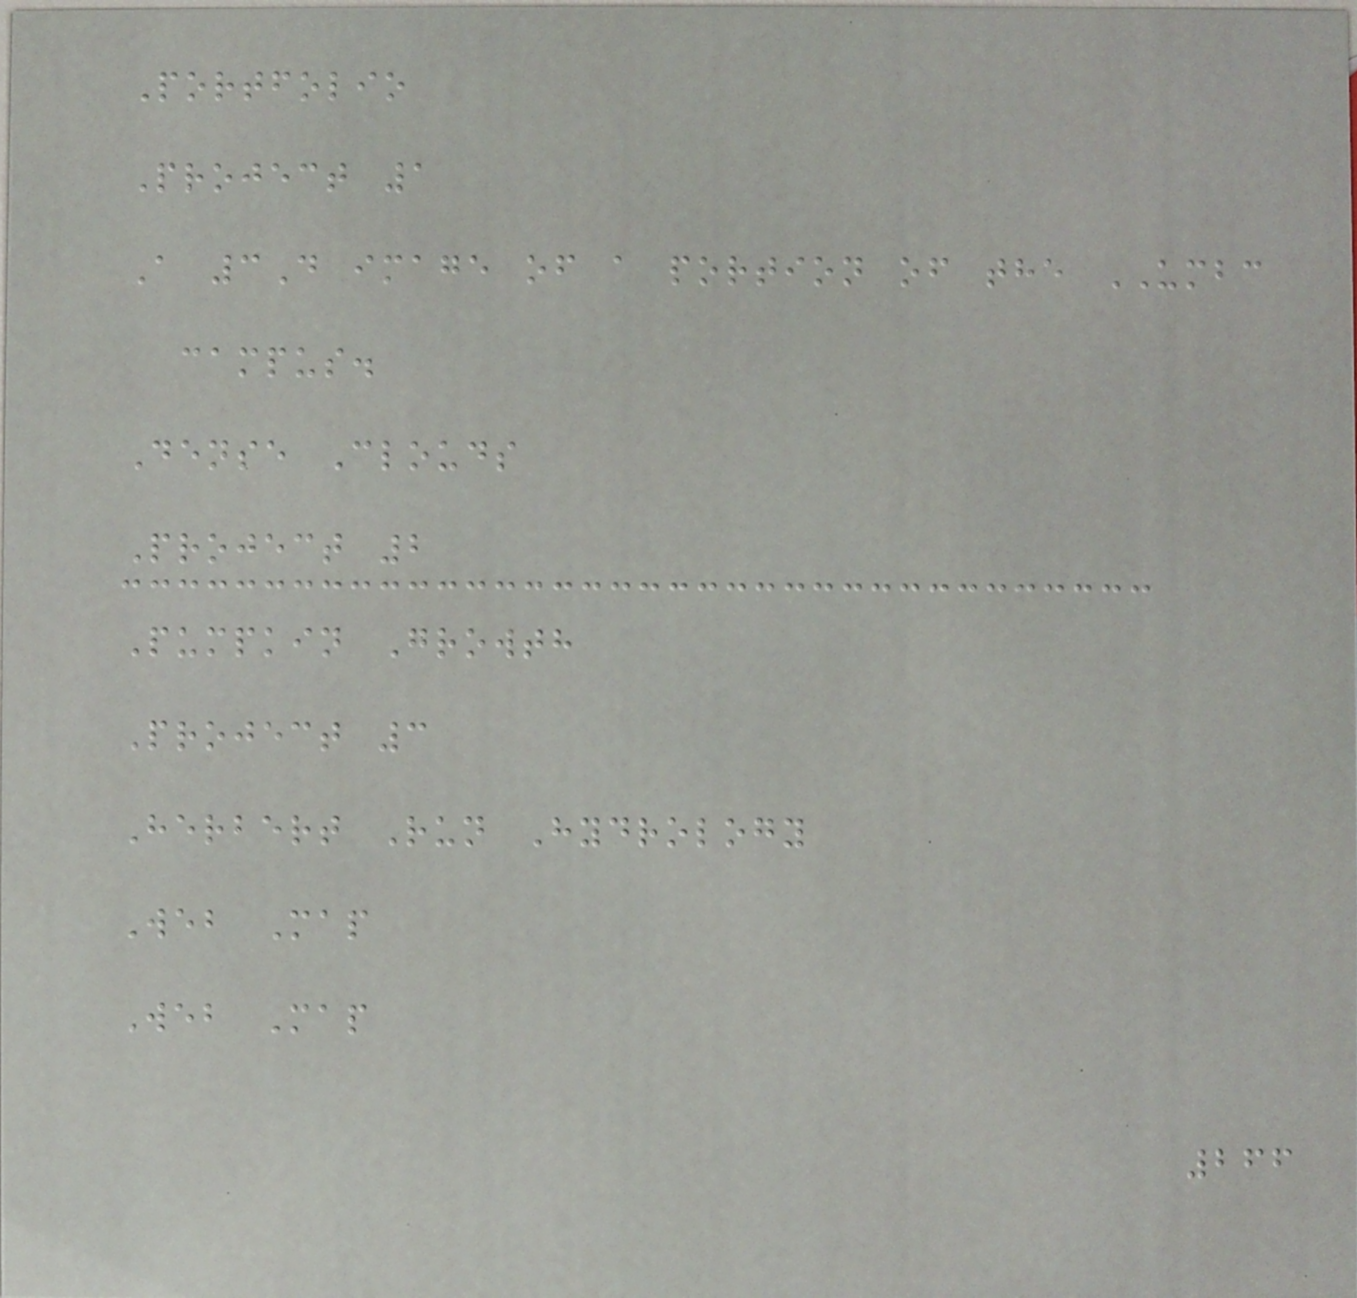Portfolio
Project 1
A 3D image of a portion of the UMBC
campus.
Dense Clouds
Project 2
Pumpkin Growth
Project 3
Herbert Run Hydrology
Web Map
Web Map
266
